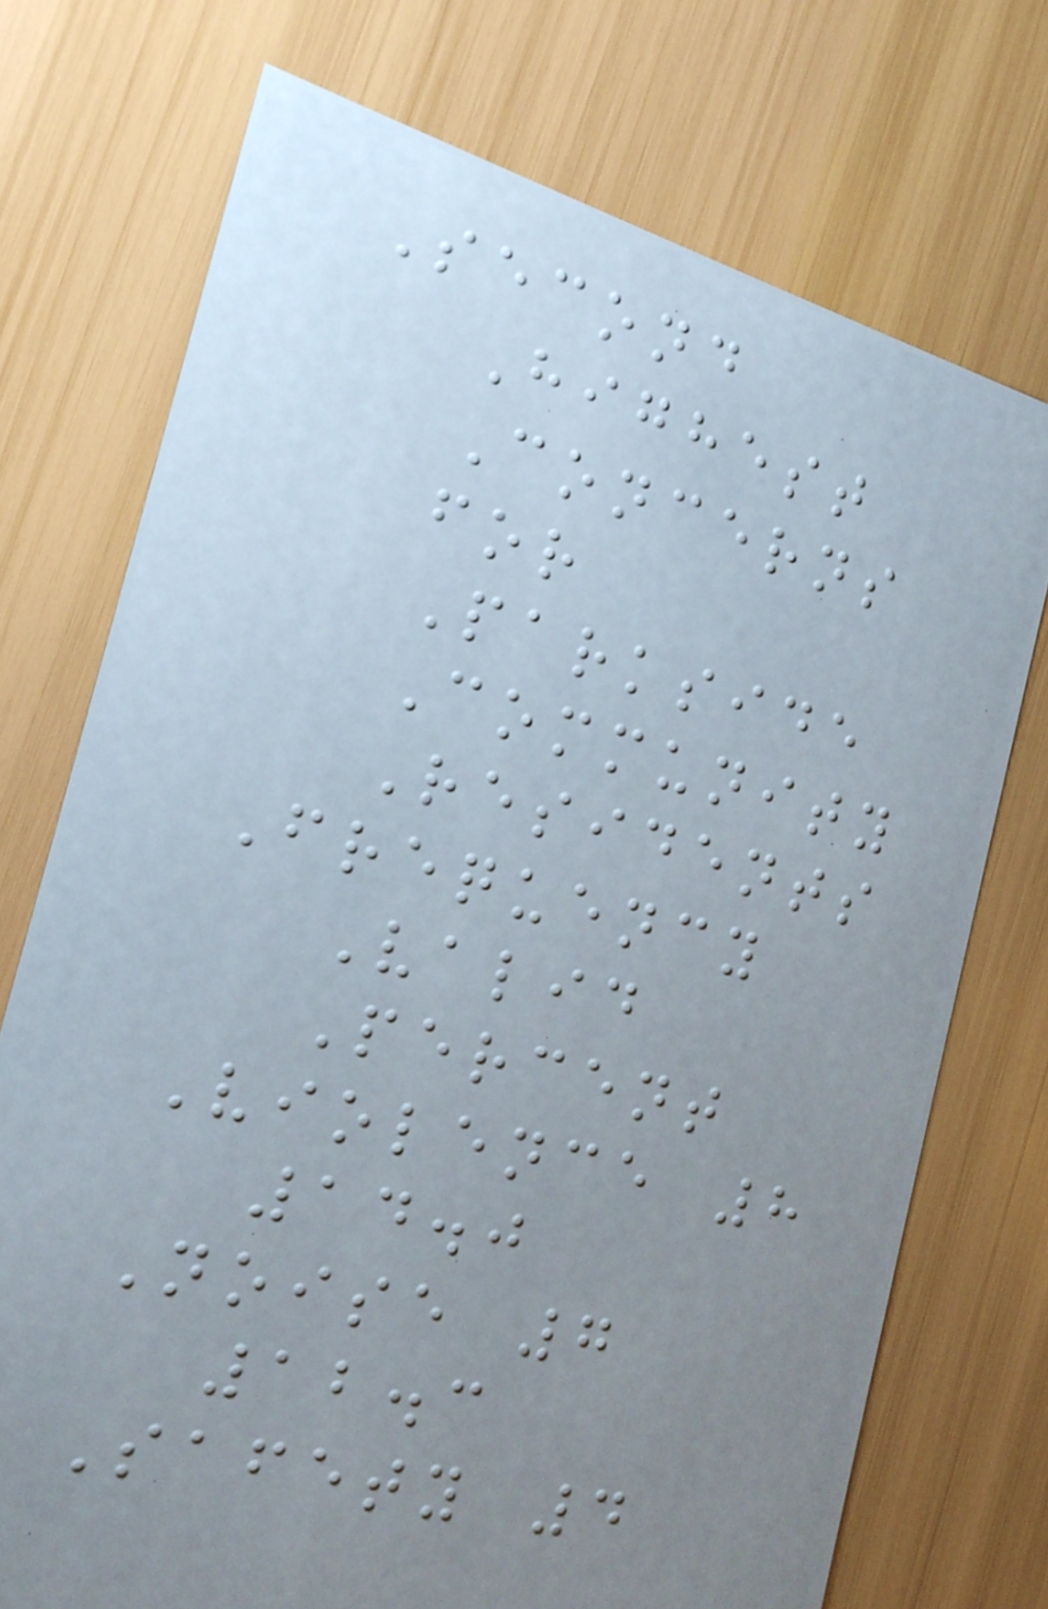Second
Highest
Concerns
for
Parkside
Community
Residents
Frequency
Valid
Percent
Violence 8
14.0
Noise 7
12.3
Safety 4
